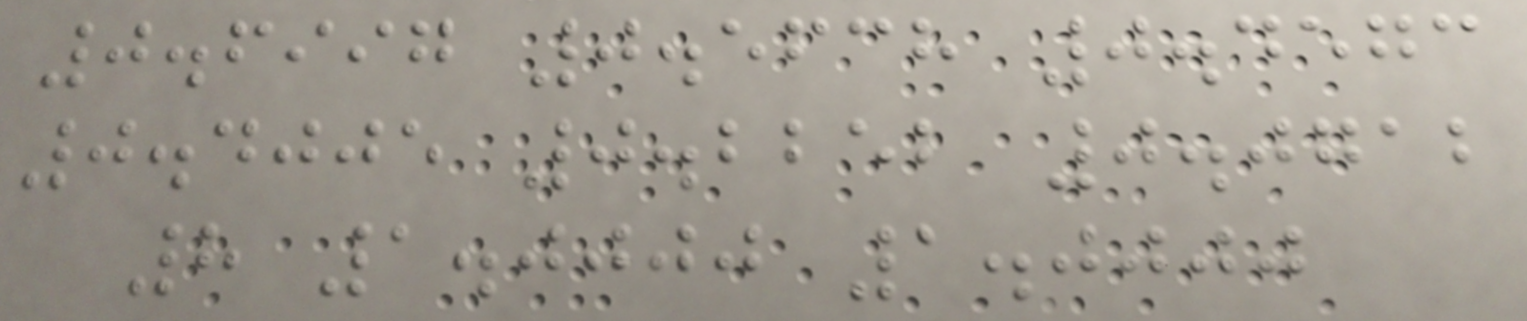0.6997 0.5638 0.4573
0.4005 0.2252 0.0712
8 1.0000 1.0000
